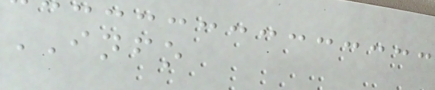INFO
